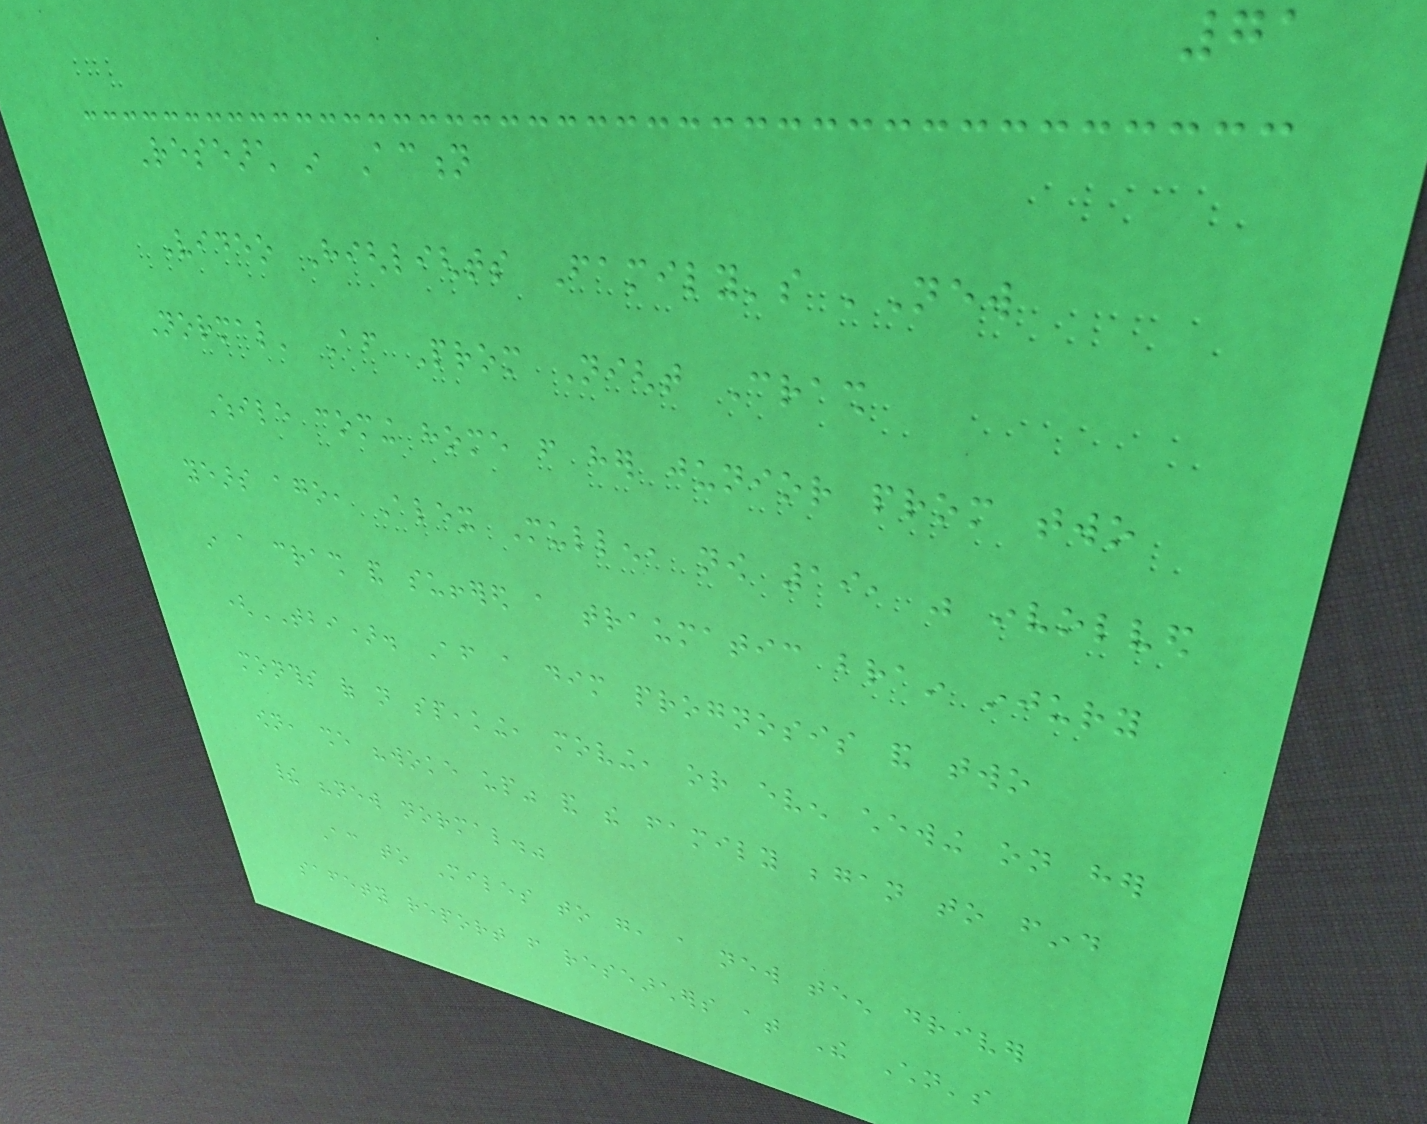71
Research in Action
Video Highlights Family's 'New
Normal' After Prom Night Crash
While coming home from her junior prom two
years ago, Alex Mullen, now 19, was involved
in a crash and suffered a traumatic brain injury
(TBI). After a dim prognosis and two
months of not speaking, moving, or even chewing on her
own, she "woke up" and the family began to find
their "new normal."
According to Miles to go, a new teen driver
safety report from researchers at The Children's
